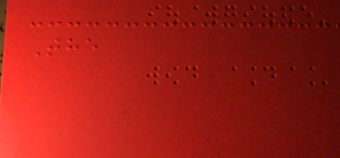The
